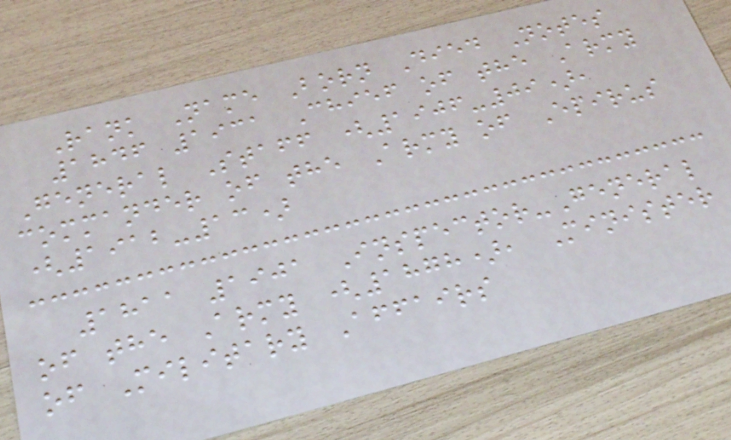Rank Name Born Died Notes
1846 1931 Chief of the Army
General Staff (1906-09),
commander of the Army of Epirus
(1912-13)
1811 1901 Inspector-General
of the Army (1878), Minister
of Military Affairs
